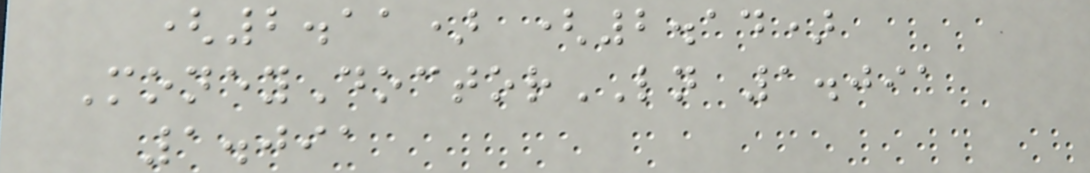(2.11) (2.14)
MoneyDoctorLN 1.091
1.091
